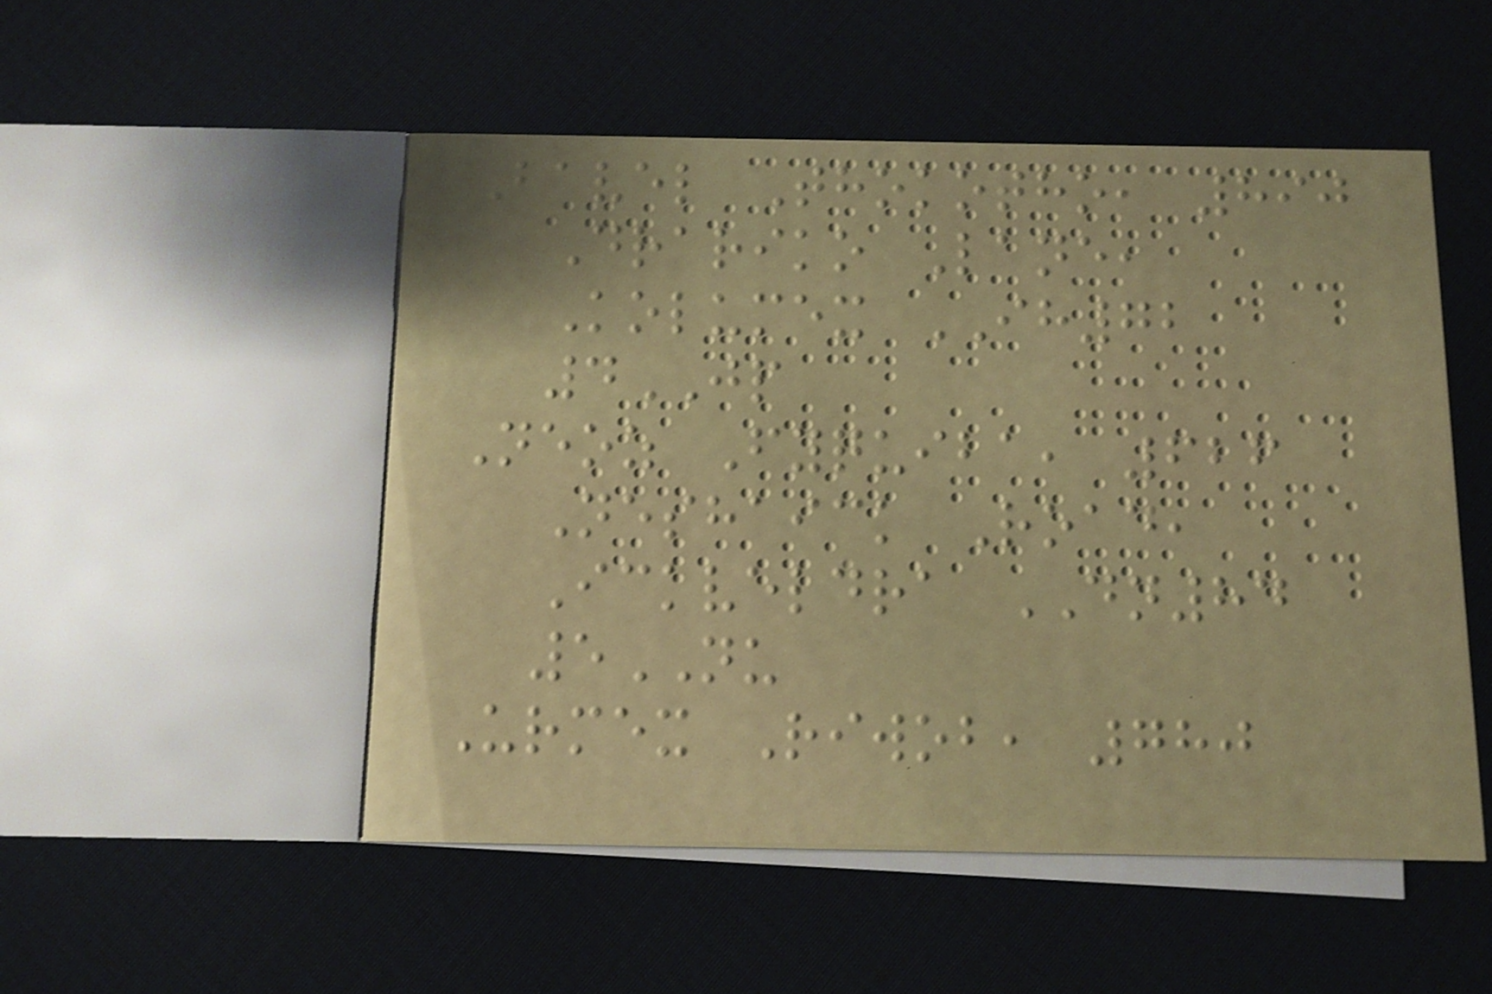Bavel Thokotho, 890
Drariko Lane,
Kolumex IH72
4JP
Neoz Fyquiba, 626
Neshaick Road,
Ickveldra DN84
5NU
Urmex Riwob, 780
